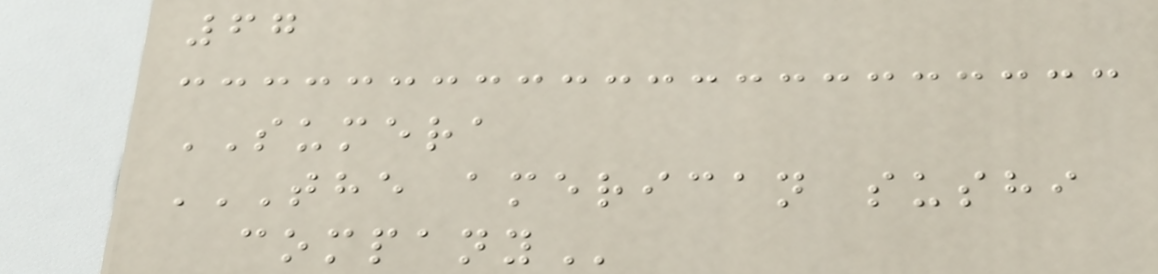67
SUMERA
THE AMERICAN SUSHI
COMPANY
